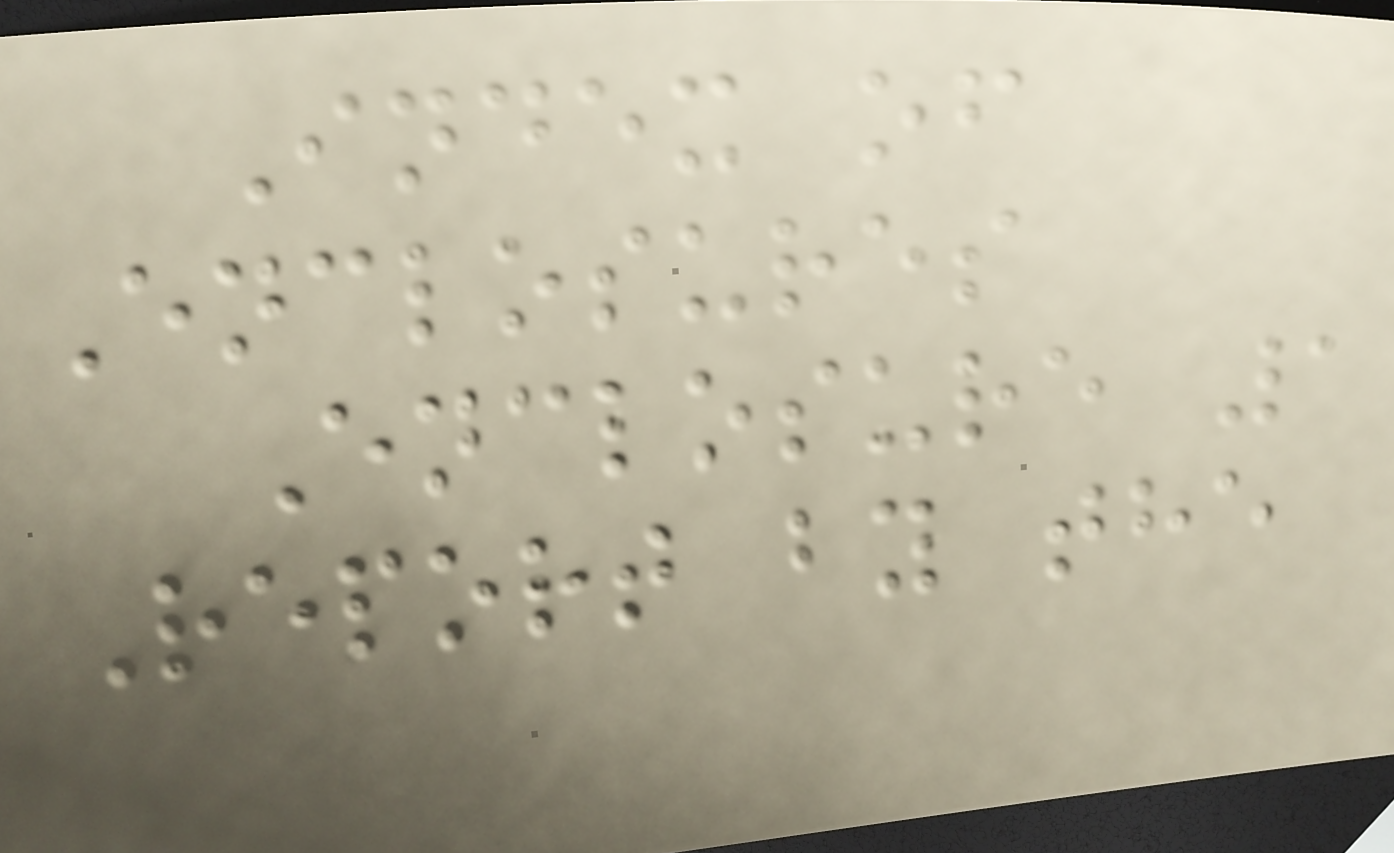Index of
Enclosures
Enclosure 1
Report by the
